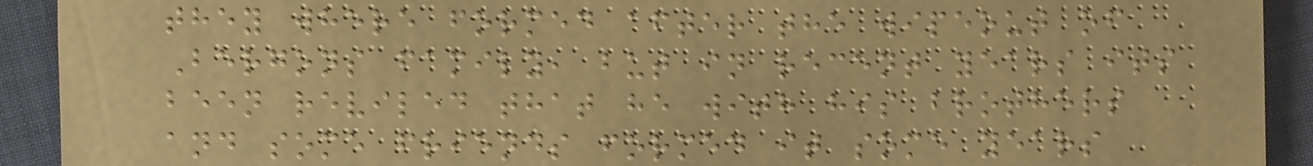they where formed after the wipeout of
Bergons family, but in recent years its
been reviled that he with his brothers
and some friends formed it some years
